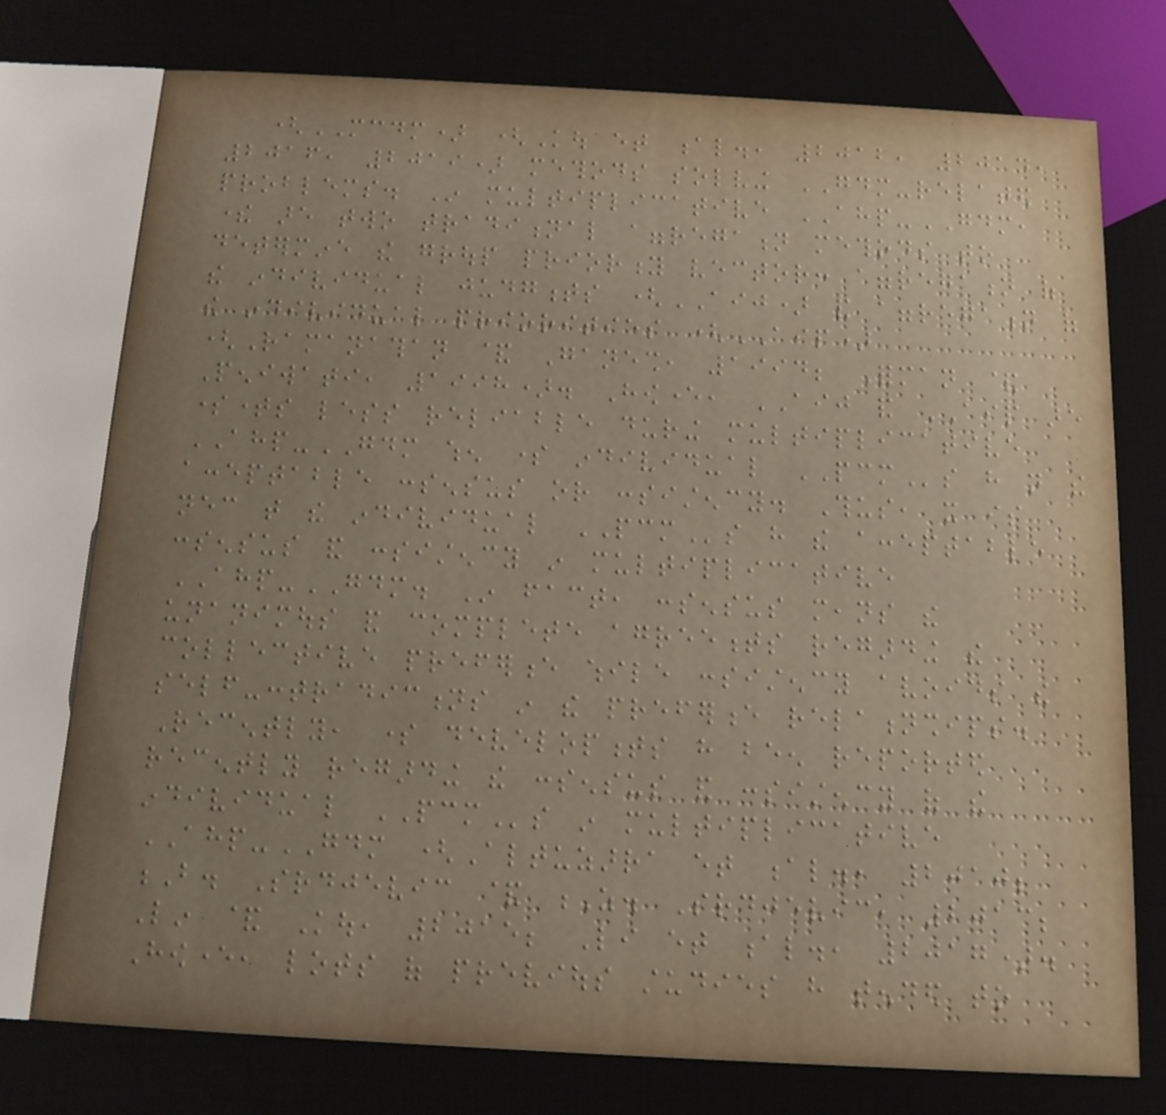(MCDM) (Kou et al., 2012, 2014,
2016, 2019) methods solving GDM-related
problems. In multiplicative AHP-GDM,
there are two traditional aggregation methods to
determine the group priority vector: aggregation of
the individual judgments (AIJ) and aggregation of
the individual priorities (AIP)
(Ramanathan & Ganesh, 1994; Forman &
Peniwati, 1998). However, AIJ and AIP are
sometimes less reliable during multiplicative
AHP-GDM when some individual PCMs have not the
acceptable consensus or consistency. Thus, it is
necessary that the individual PCMs have the acceptable
consensus and consistency in multiplicative
AHP-GDM. In fact, consensus means the
unanimous and complete agreements regarding the
collective preference while consistency avoids the
self-contradictions in the preference relationships.
Recently, some developments have been reported
recently regarding the consensus and consistency of the
individual PCMs in multiplicative
AHP-GDM (Altuzarra et al., 2010;
B. Srdjevic & Z. Srdjevic, 2013;
Lin & Kou, 2015; Li et al., 2017).
However, lots of previous studies have tended to
